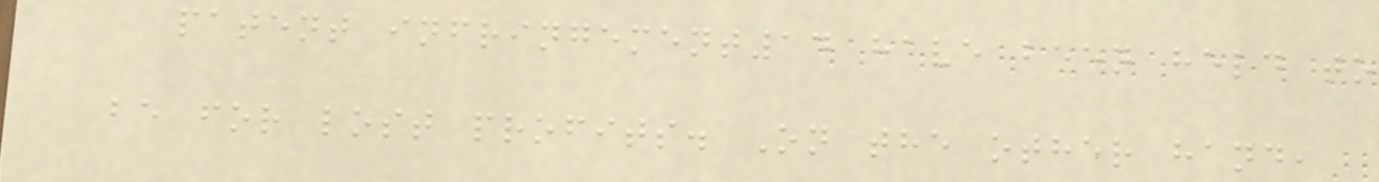patent infringement14 have been held to
be for lost profits. On the other hand,
